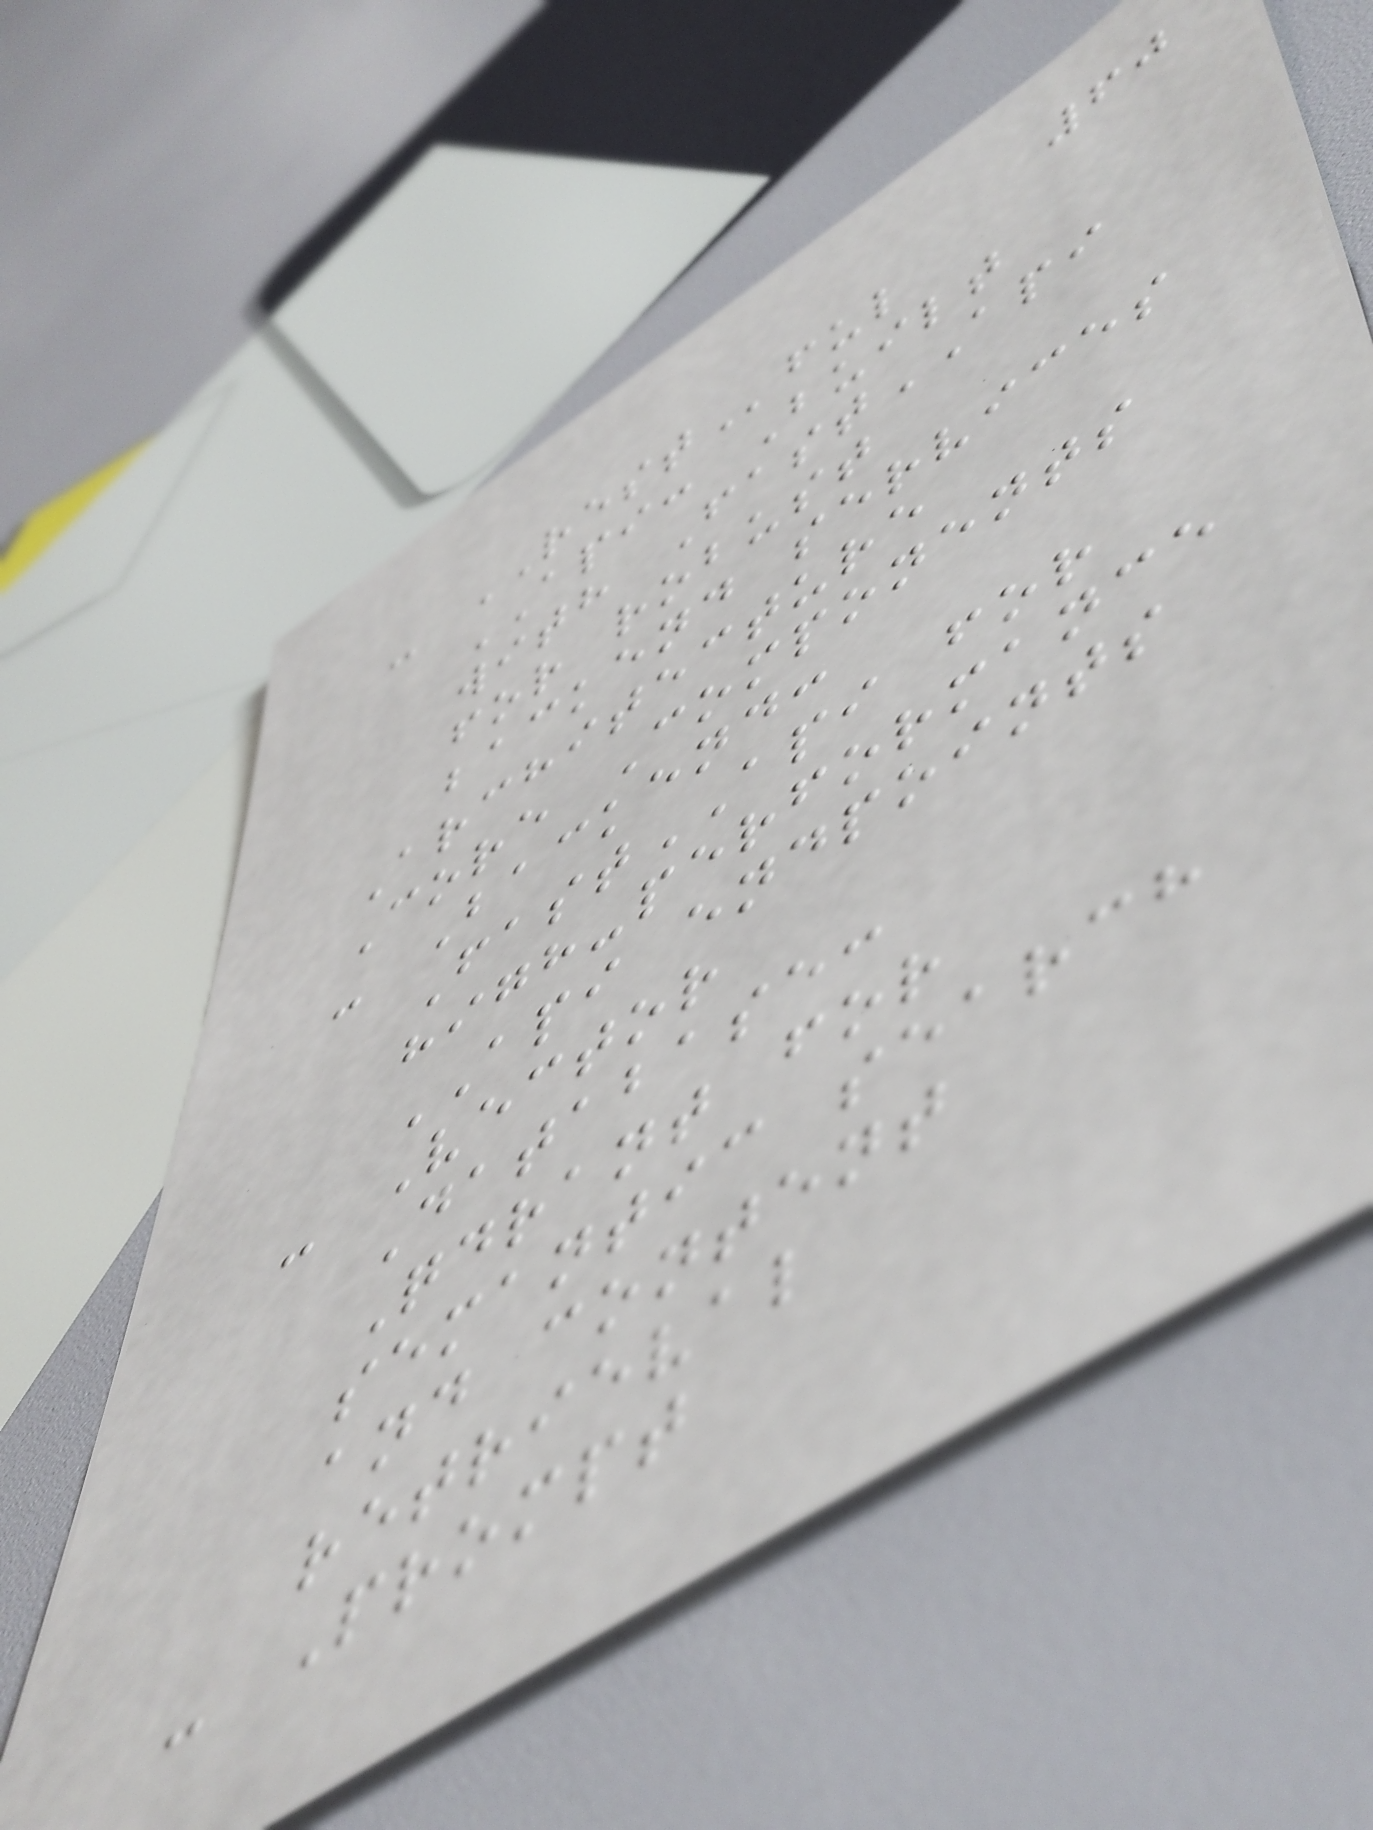60
- RESTful
API: Built
with FastAPI
for robust
backend services
Architecture
Core Components
- Backend:
FastAPI for
high-performance
API endpoints
- Vector
Database:
Qdrant for
semantic search
and content
retrieval
- Prompt
